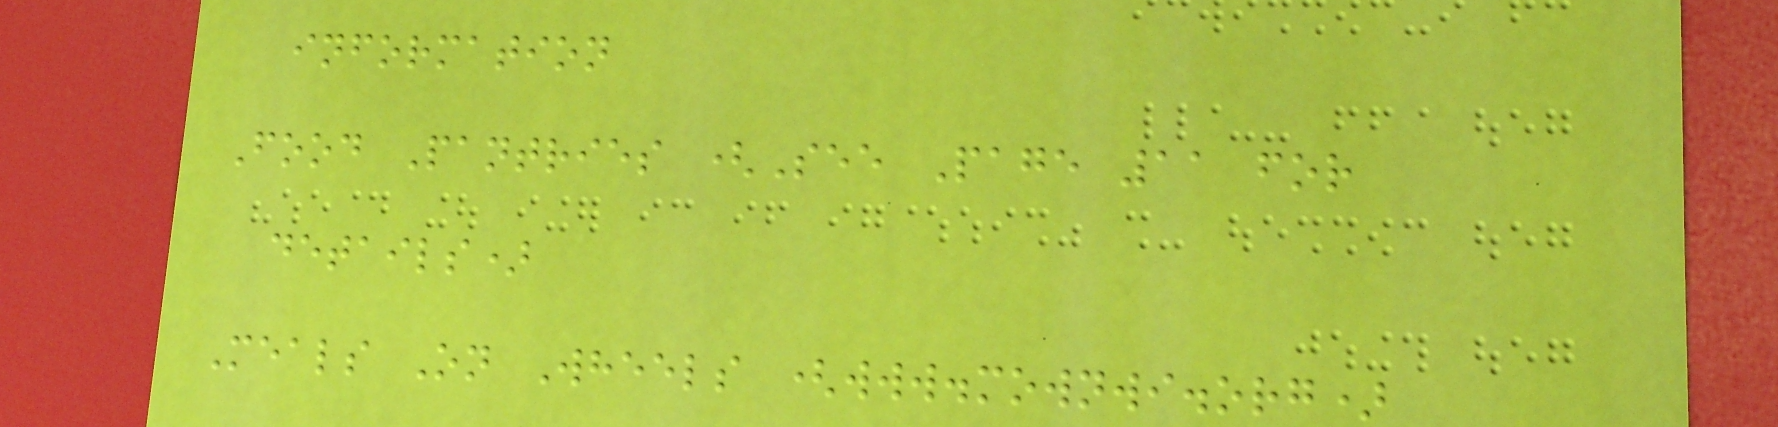information
Food Pantries (See Page 11 for
details)
Meals On Wheels (www.mownwi.org)
